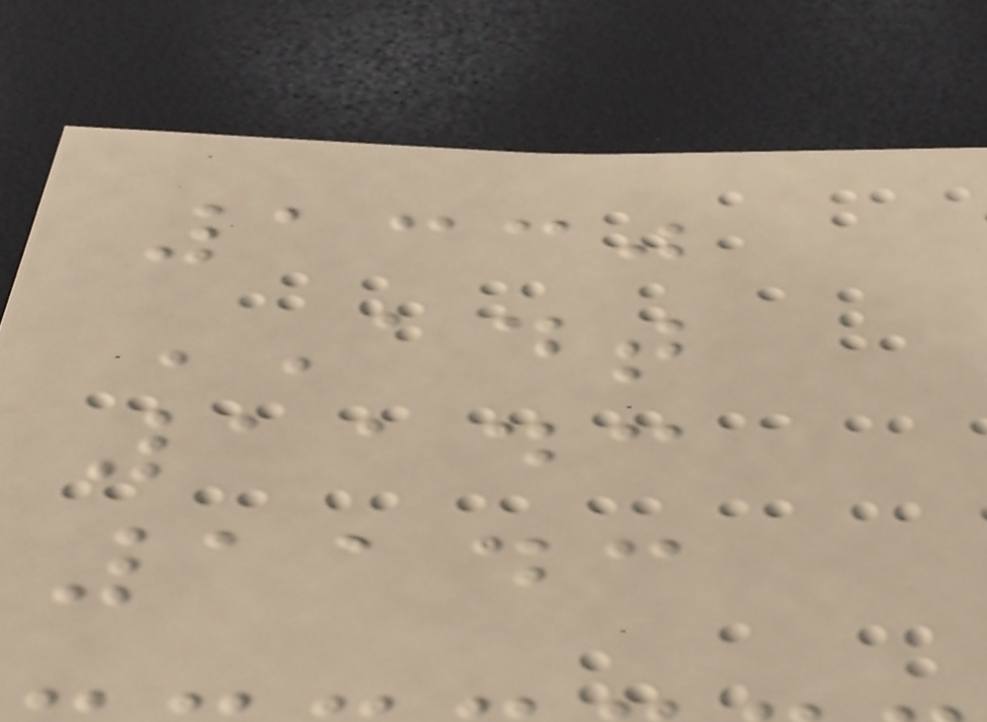1330
ADT
1143
1143
